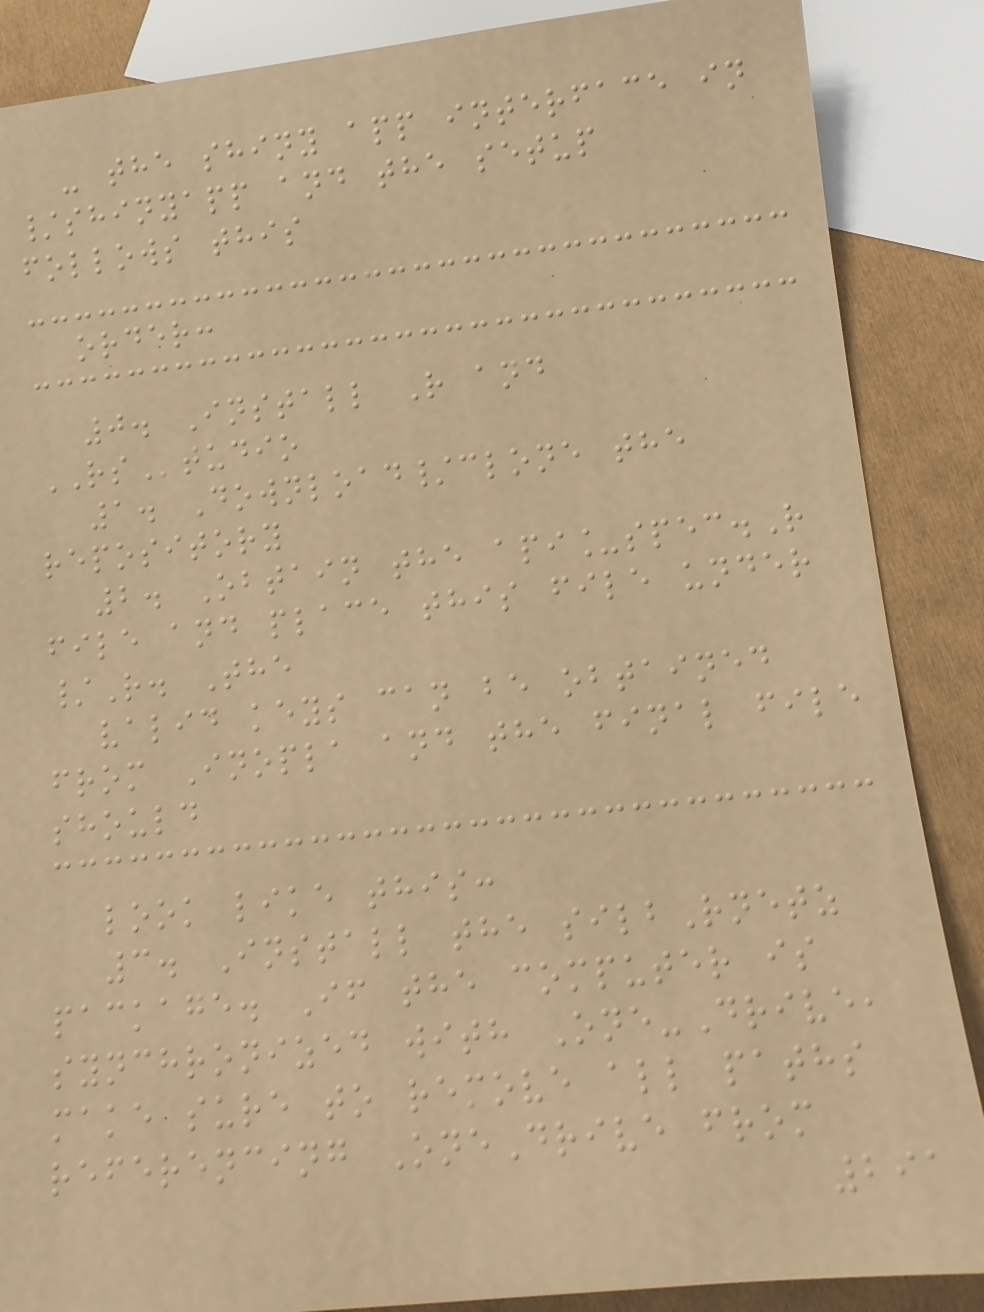- the shiny app interface in
/shinyapp and the setup
follows this
order:
0. Install R and
RStudio
1. Download/clone the
repository
2. Obtain the api_spec.R
file and place this file under
/R. The
valid keys can be obtained
from Inopla and the final file
should
look like this:
3. Install the silbRnetz
package. If the computer is
synchronized with One-Drive,
make sure to remove all paths
referencing OneDrive from
291
